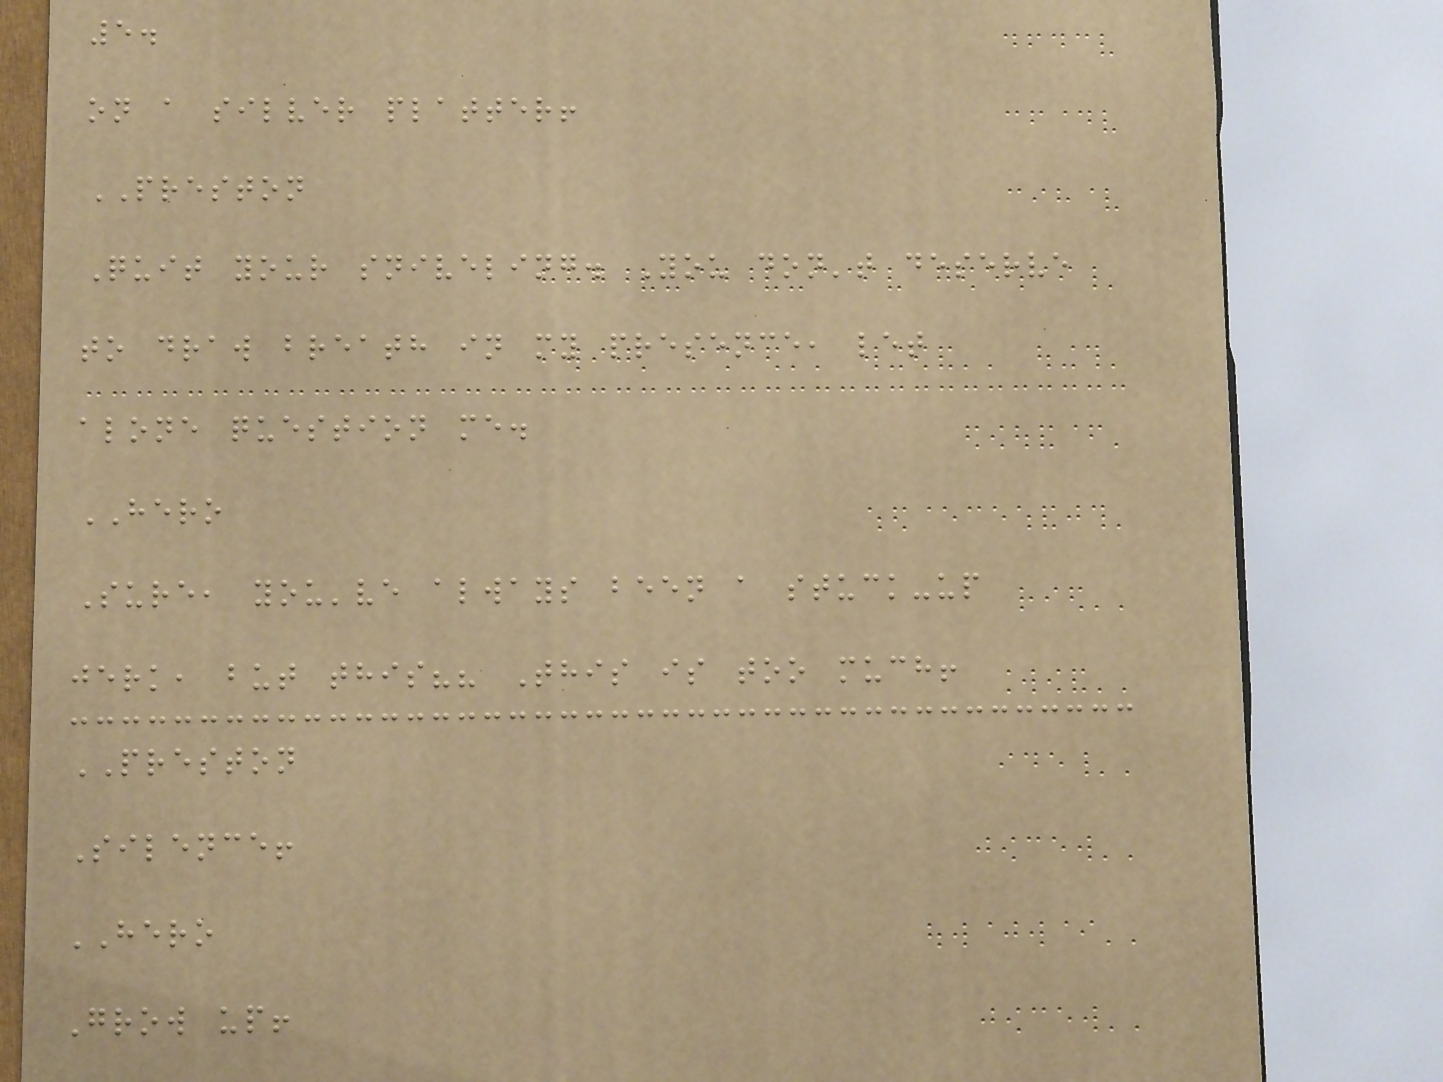5.
on a silver platter!
PRESTON
Quit your sniveling. You don't deserve
to draw breath in my presence, let
alone question me.
HERO
Sure, you've always been a stuck-up
jerk, but this?? This is too much!
PRESTON
Silence!
HERO
Grow up!
